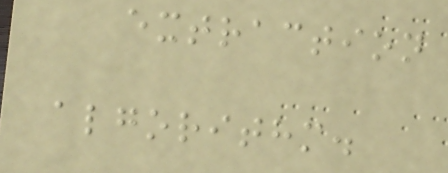extraction
algorithm.
